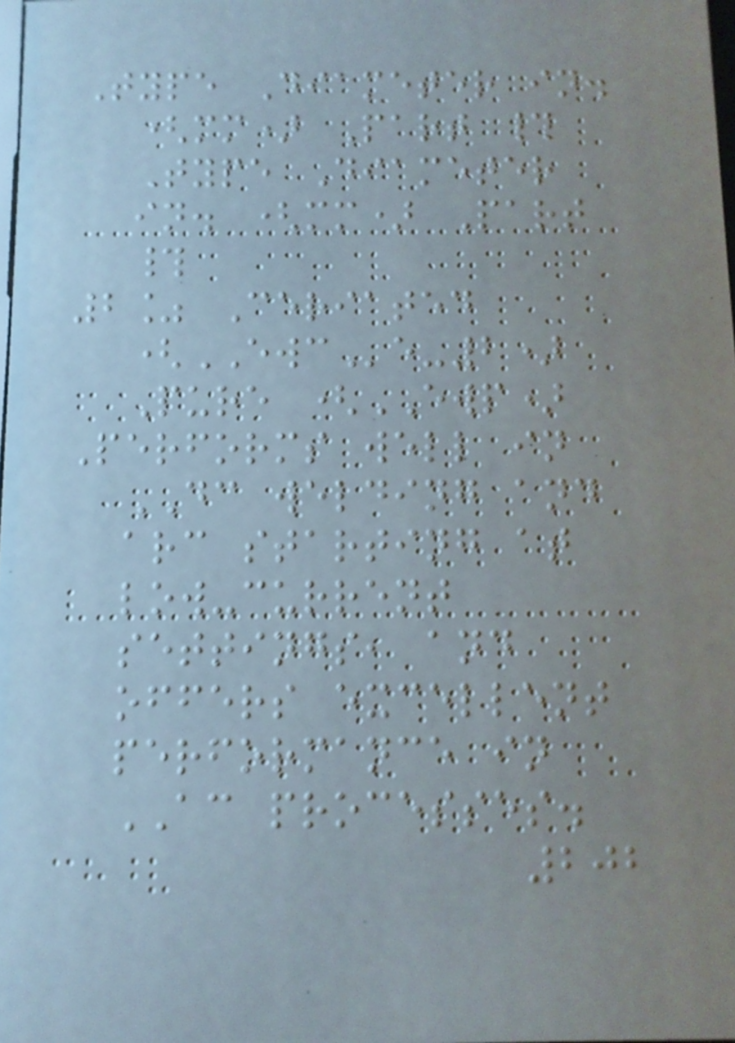Type Diameter in.
(mm) Part #
Type Diameter
in. (mm) Part
#
2% Ceriated
(EWCe-2)
Pure (EWP)
Performs well in
DC welding and
arc starting at
low-current
settings, and
offers excellent
performance in
AC processes.
202
